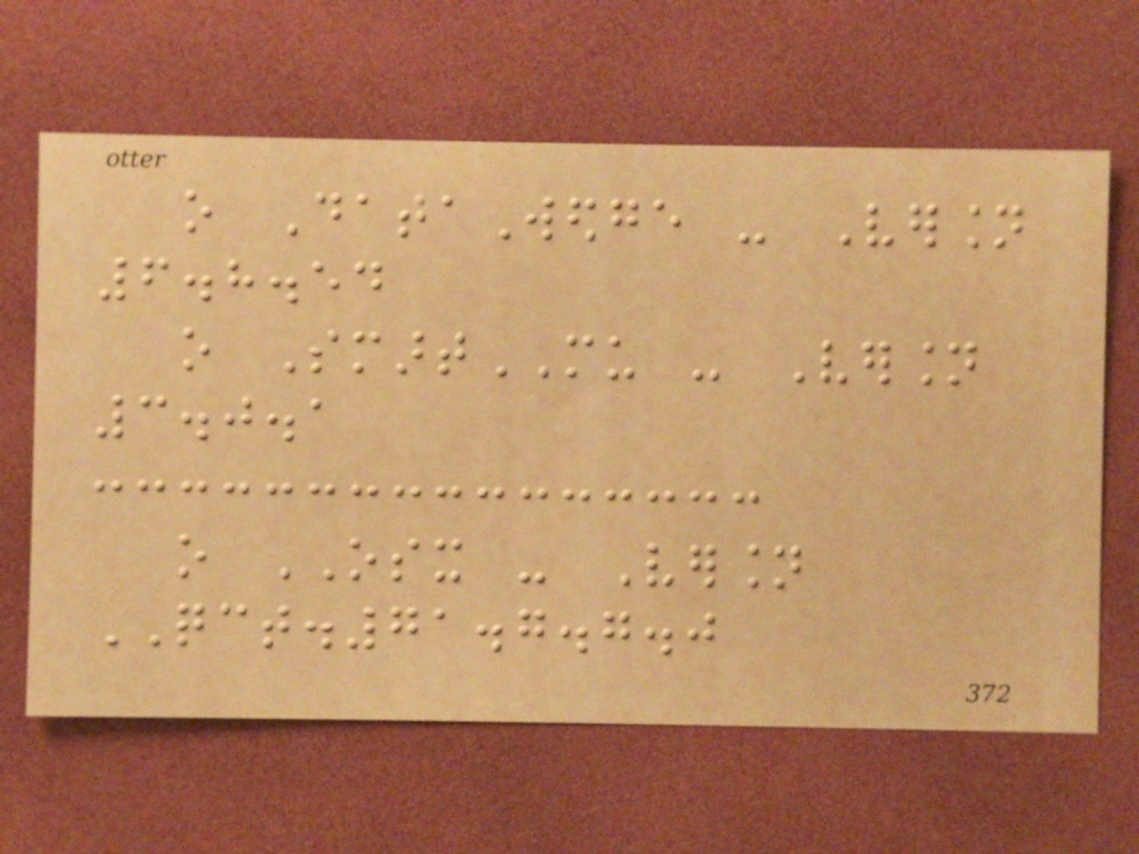o DataWedge - Version
6.8.54
o SmartMU - Version
3.0.1
o OSX - Version
QCT.71.7.7.0
